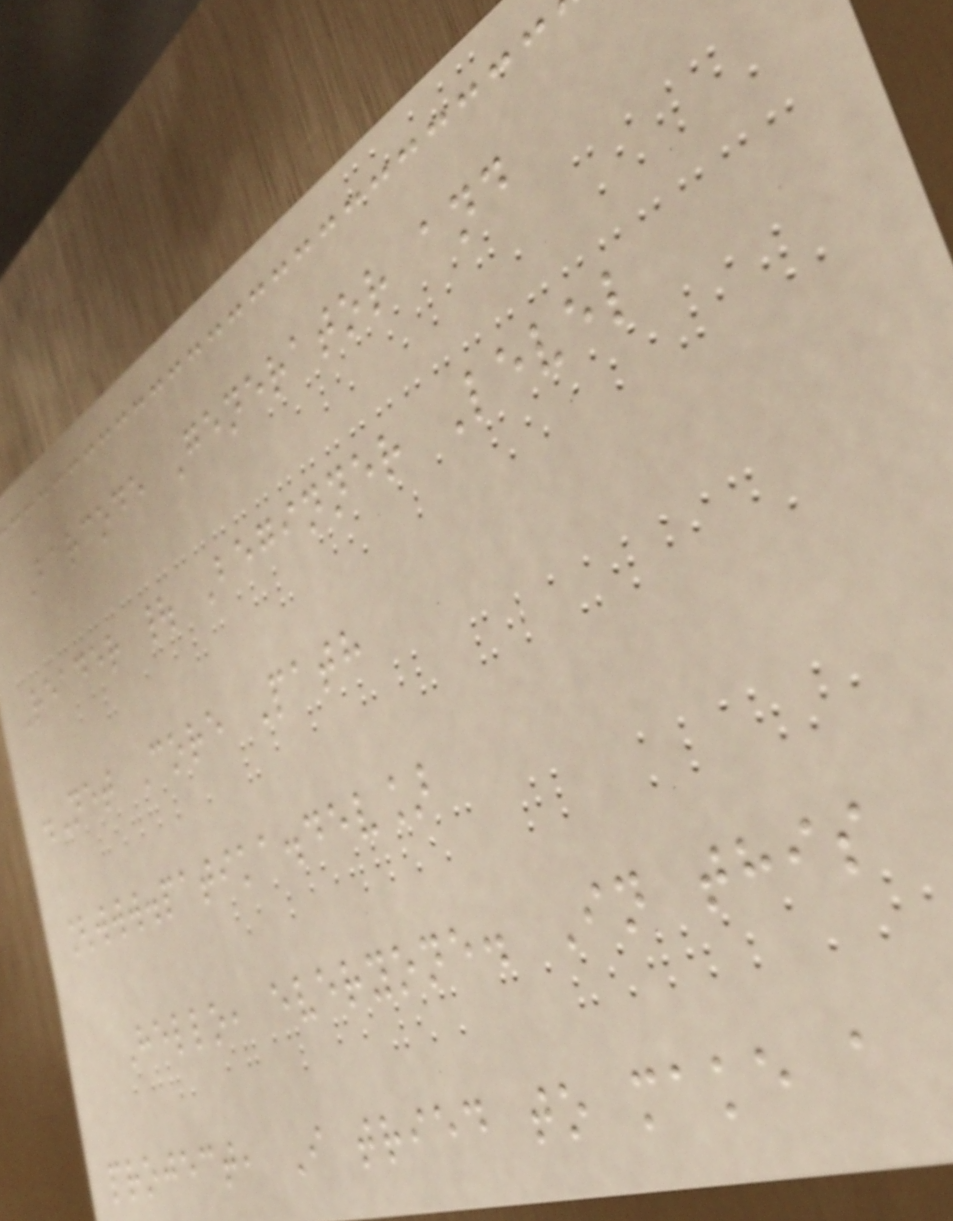Barcode Generator and
Reader | Beginner Level
.Net Core Path
[www.patika.dev]
Hello, everyone. In this
project, I tried to make a
